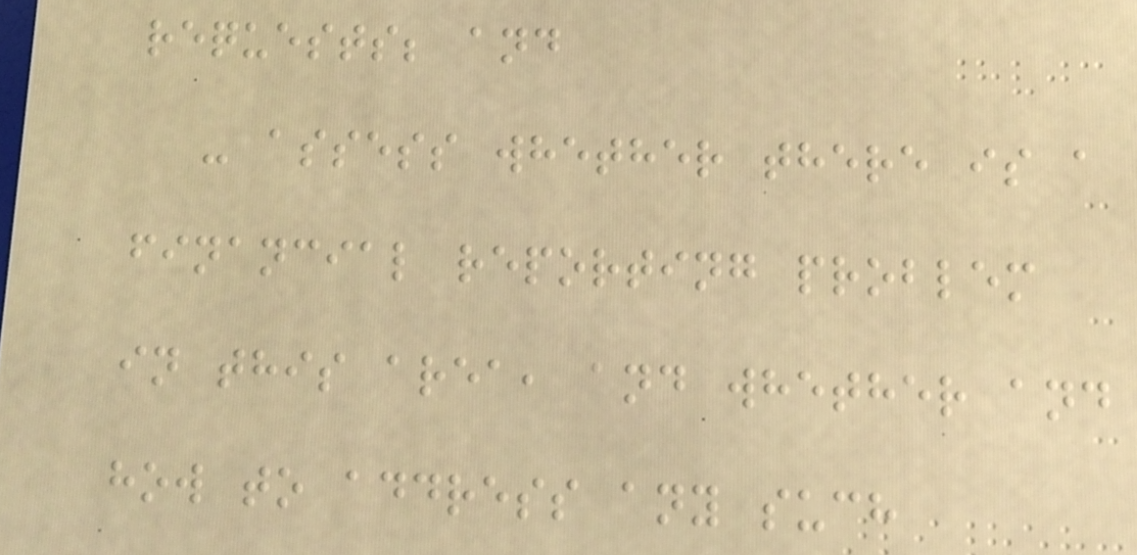requests; and
- assess whether there is a
financial reporting problem
in this area, and whether and
how to address any such
